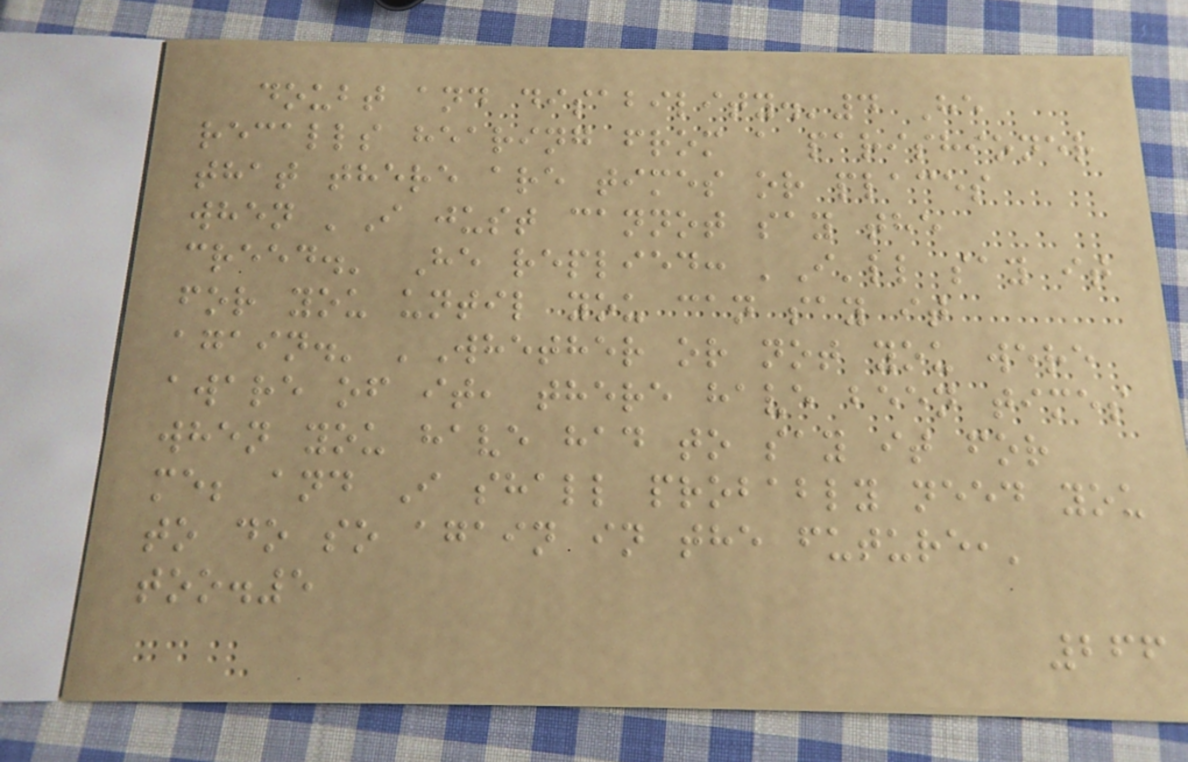doubt and disability.'4 He
recalls hearing from a parishioner
that there are times or places
when 'I just cannot say the
creed.' He replied: 'I'll say it
for you until you can say it
again.' 'Whether or not you were
aware of it, there have been times
when you have had to say it for
me; and I shall probably need you
to do so again in the future,'
too.5
266
